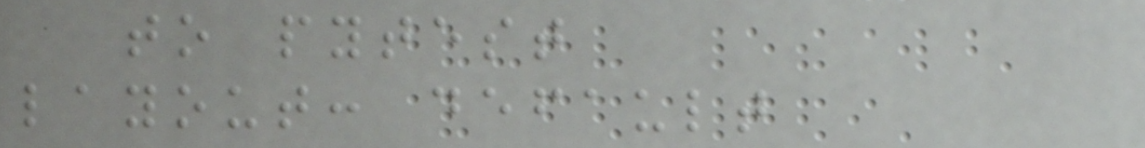to pytest
layout: default
